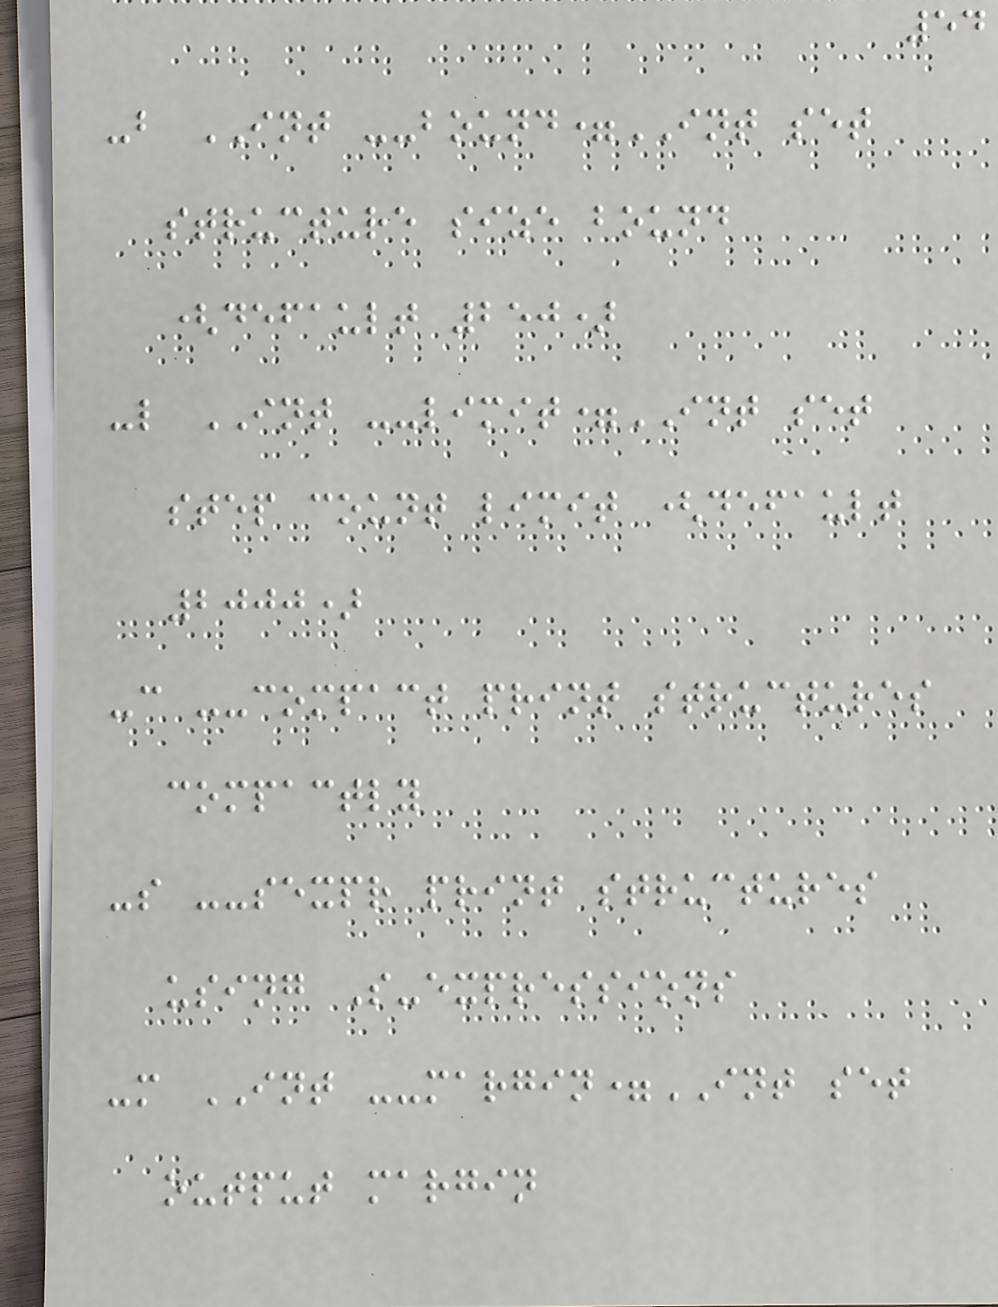54
-b INT --bound=INT set
structure size bound
(default 250)
-l INT --limit=INT set
step count limit (default
2000)
-c --compact print structures
compactly
-s --sexpr print structures
using S-expressions
-m INT --margin=INT set
output margin
